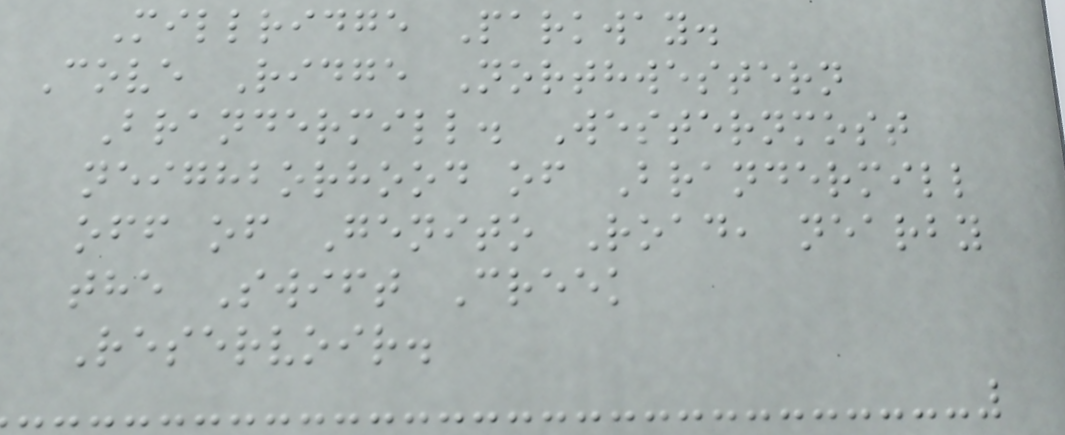Millridge Parkway.
Cove Ridge Northwestern
Brandermill. Westernmost
neighborhood of Brandermill
off of Genito Road, nearby
the Swift Creek
Reservoir.
